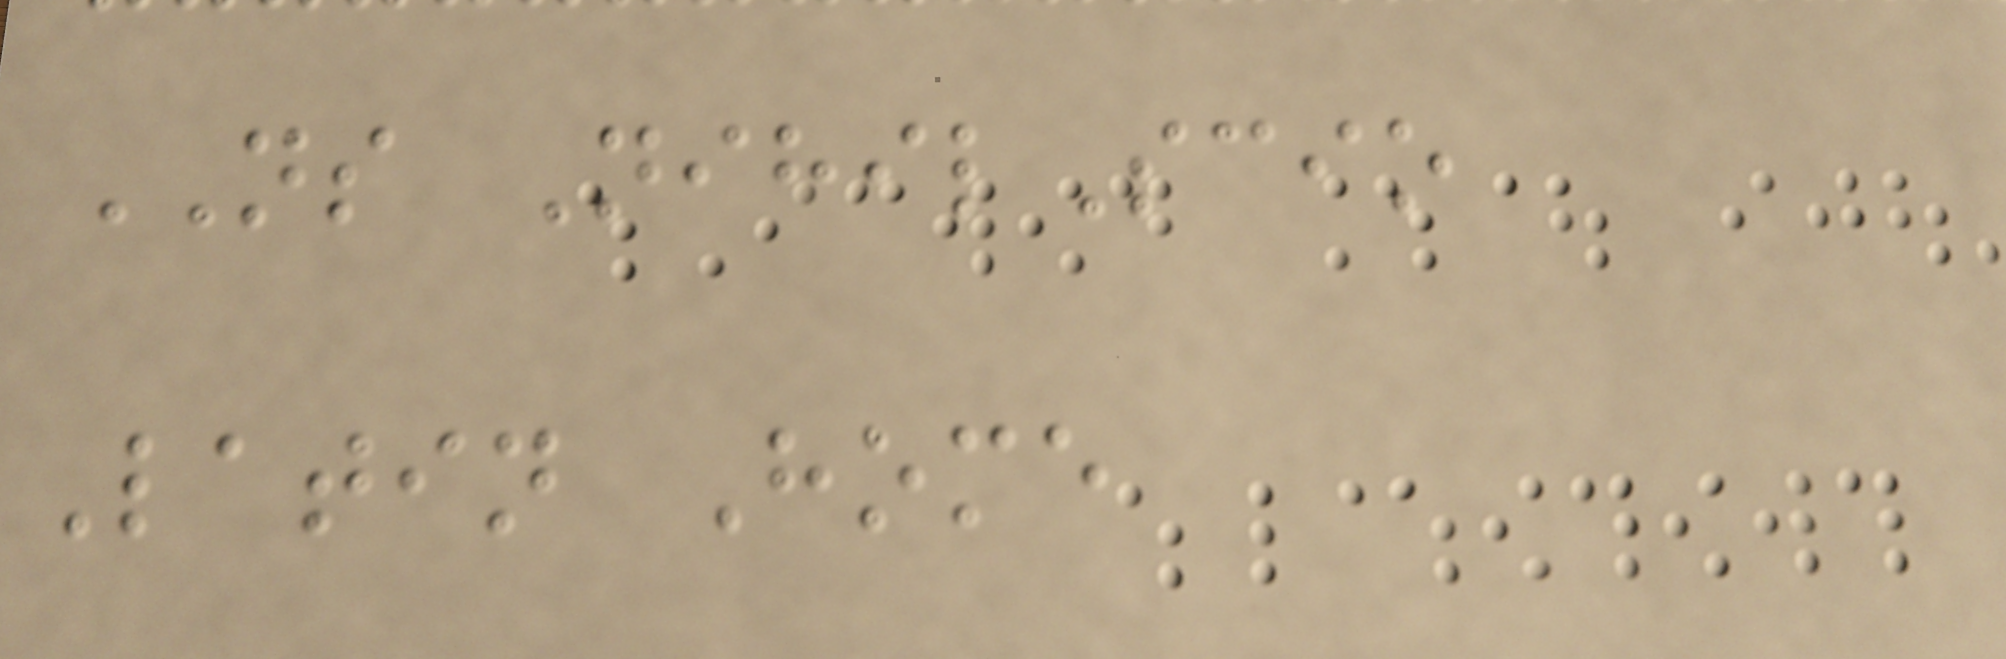NS NihilScio
Latin Home
